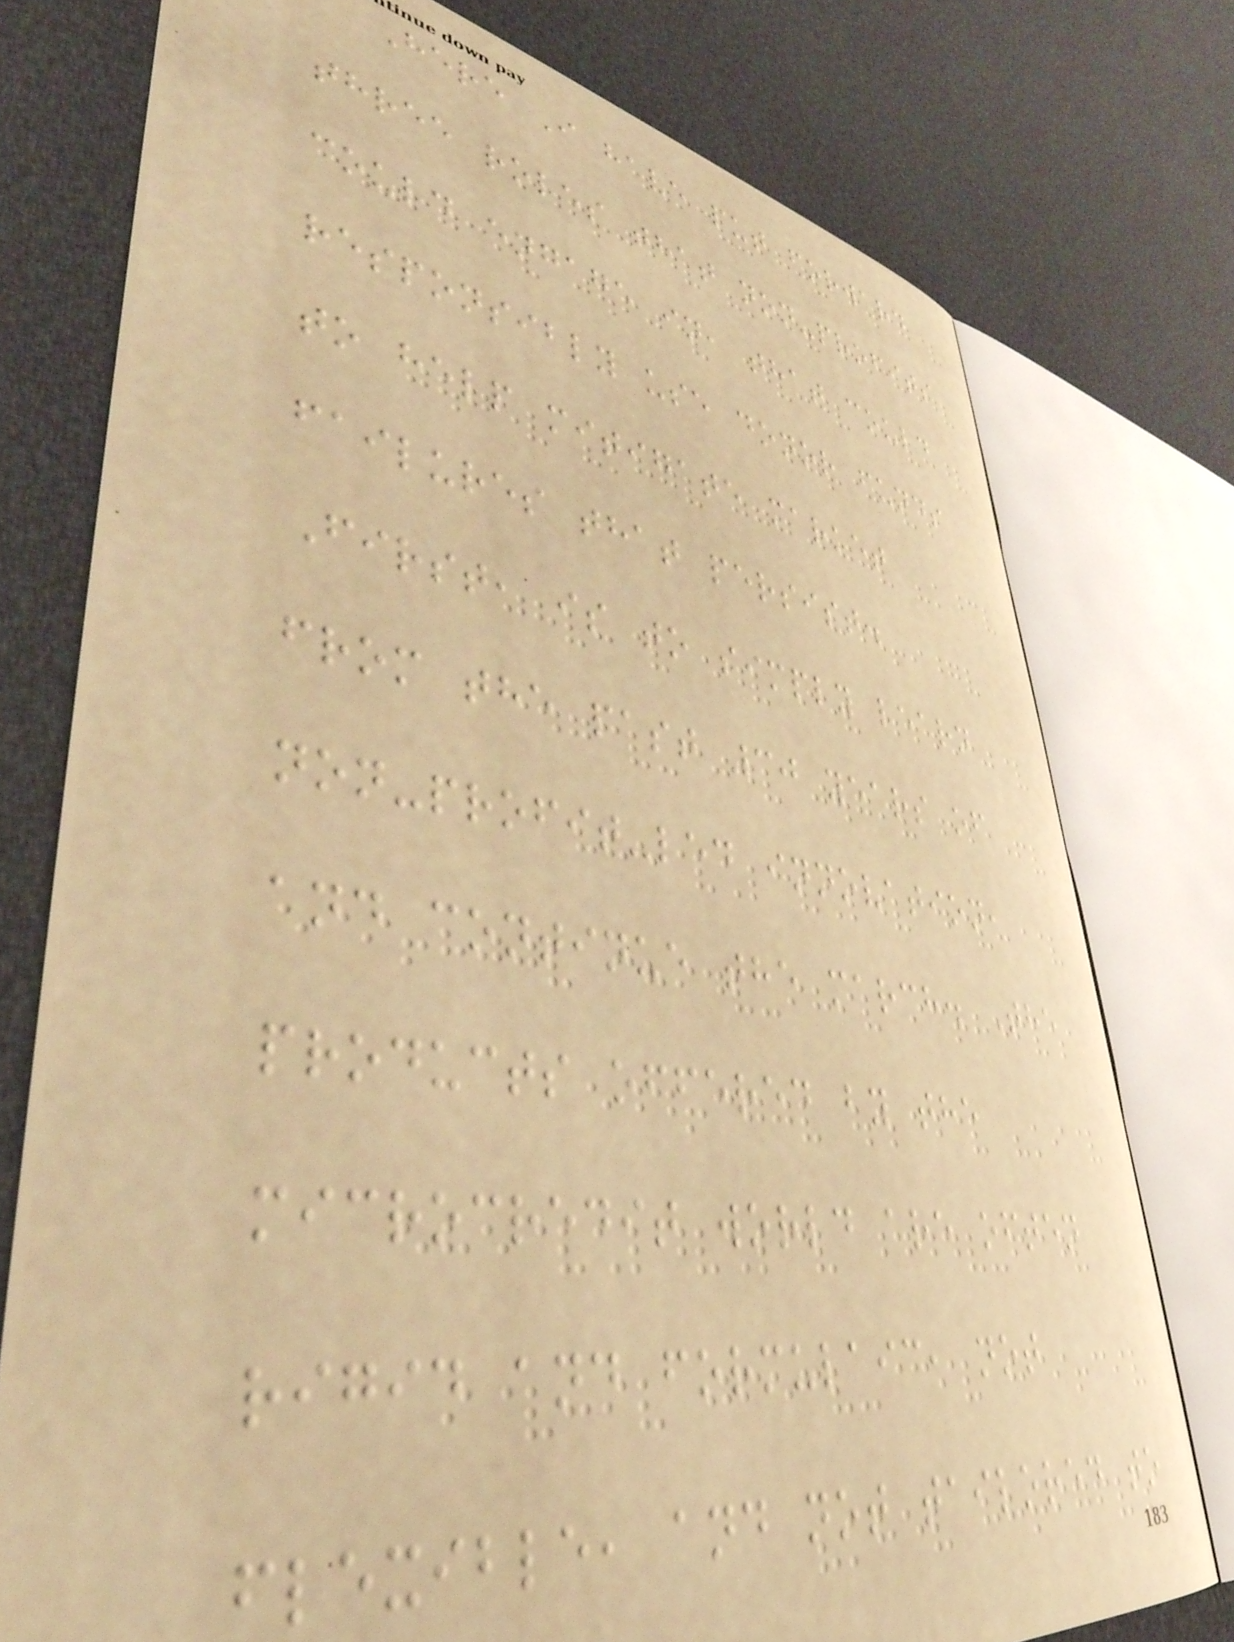Here I have put forward
three roles that non-profits
could engage in, that could
responsibly use donor funds
to help mitigate market
failures that persist.
First, is to simply learn
from the past 30 years of
non-profit-led innovation,
and continue the march. The
products offered by the
microcredit world are often
rigid and formulaic, not
flexible, and not tailored to
